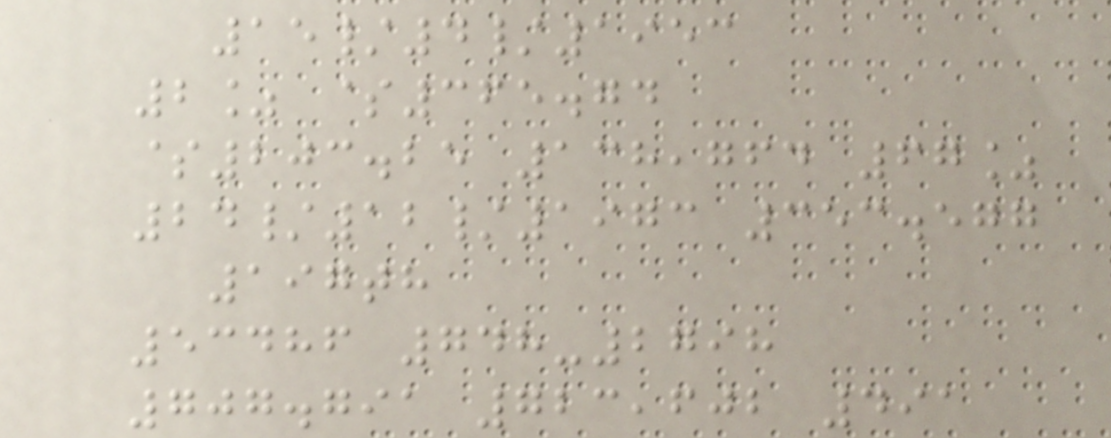15/4/1953
2% $365.74
$203.25 138,764 67%
24/12/1973 353.577
197th
53486 748-2798
707.791 723,602 491
